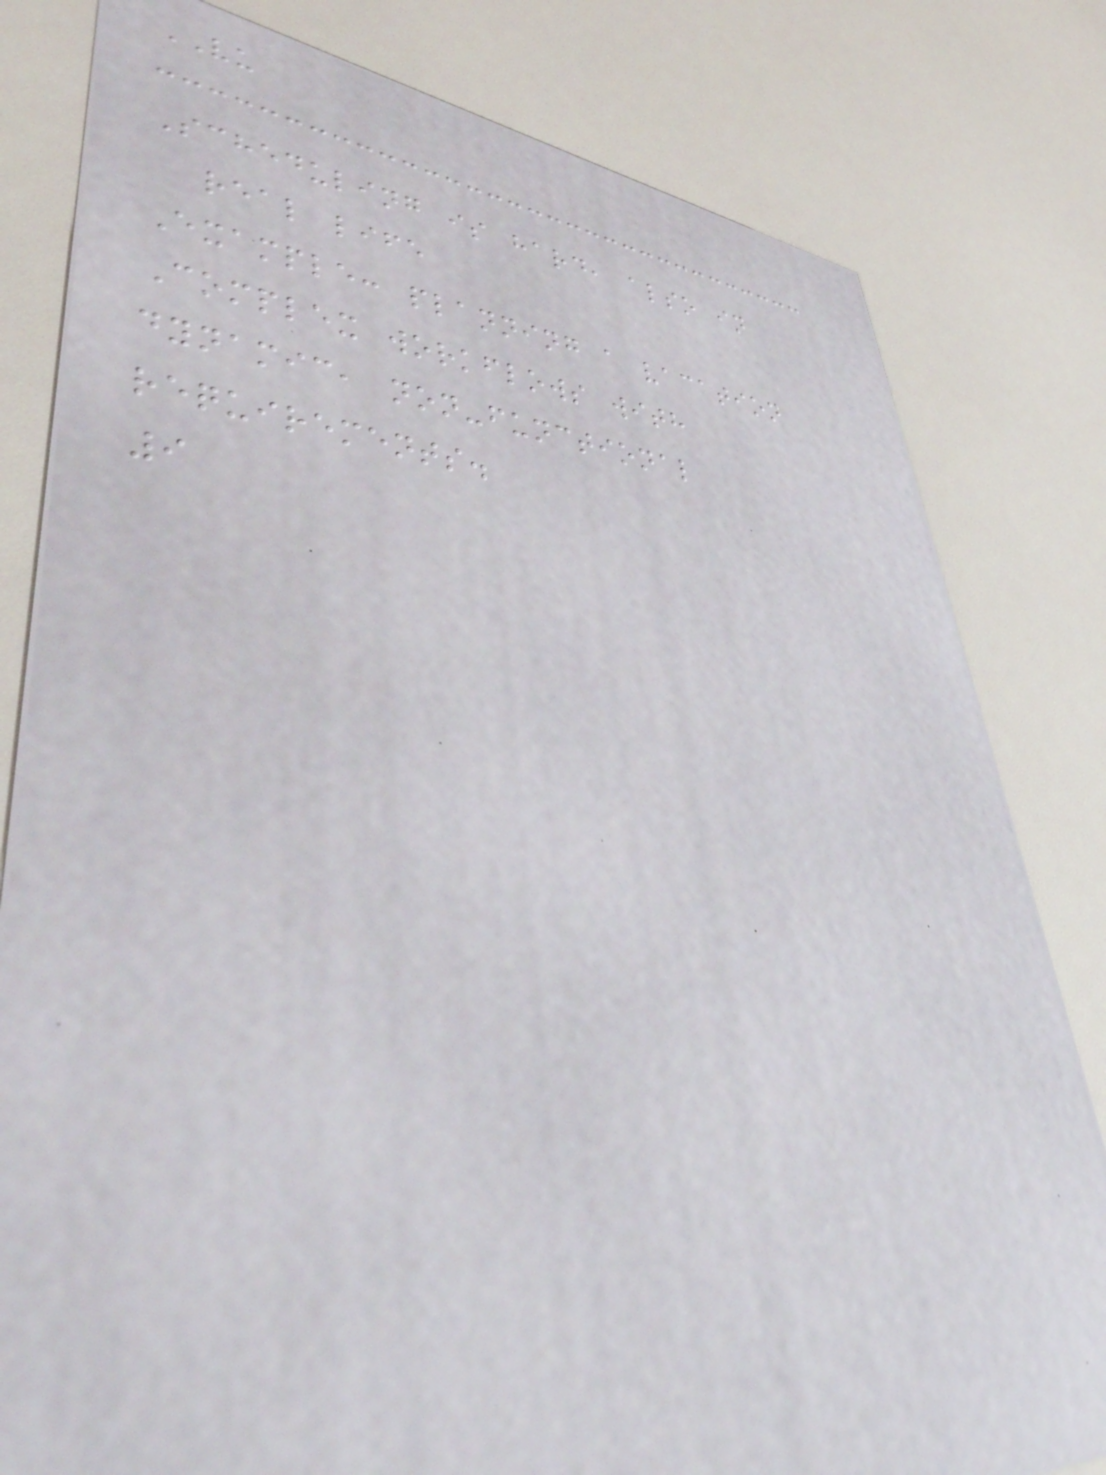VU
Scheduling is hard, also in
real life
Example: planning a vacation
Complex workflows with
dynamic, non-functional
requirements.
9
